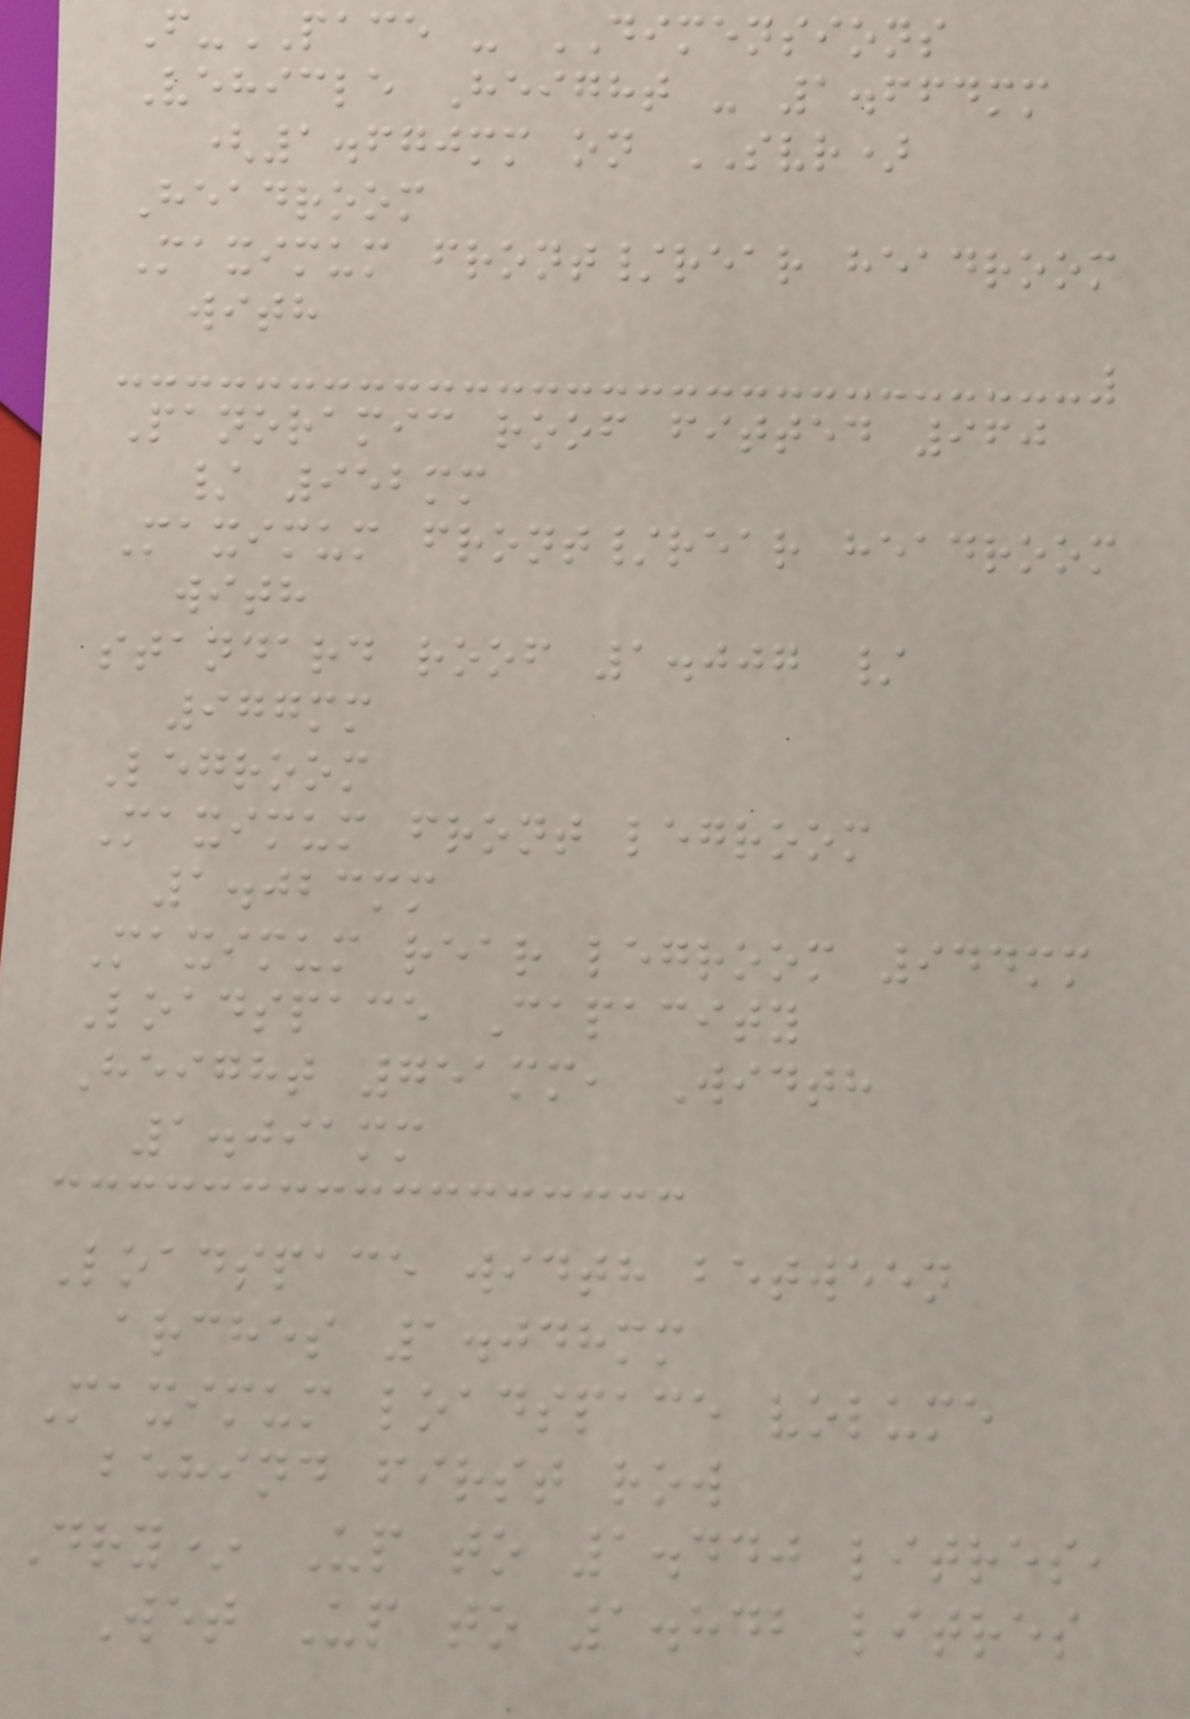F-PACE - DIMENSIONS
Vehicle Height - 1.664mm
(1.670mm on SVR)
Headroom
Maximum front/rear headroom
with
Panoramic roof fitted 960
/ 952mm
Maximum front/rear headroom
with
standard roof 1.007 /
977mm
Legroom
Maximum front legroom
1.023mm
Maximum rear legroom 944mm
Loadspace Capacity
Height 751mm, Width
1.091mm
Loadspace width between
arches 1.048mm
Maximum loadspace volume
behind first row
Dry* Up to 1.440 litres,
Wet Up to 1.842 litres
